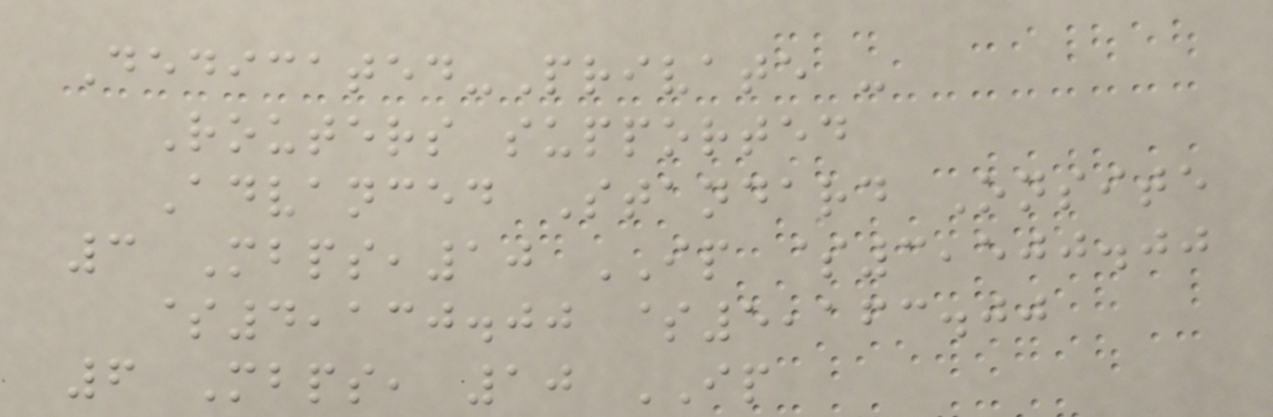Dedicated-Private -
Routers supported
Advanced Standard Onsite
3 Mbps,10 IP $3,500.00
$4,130.00 $5,163.00
6 Mbps, 10 IP
